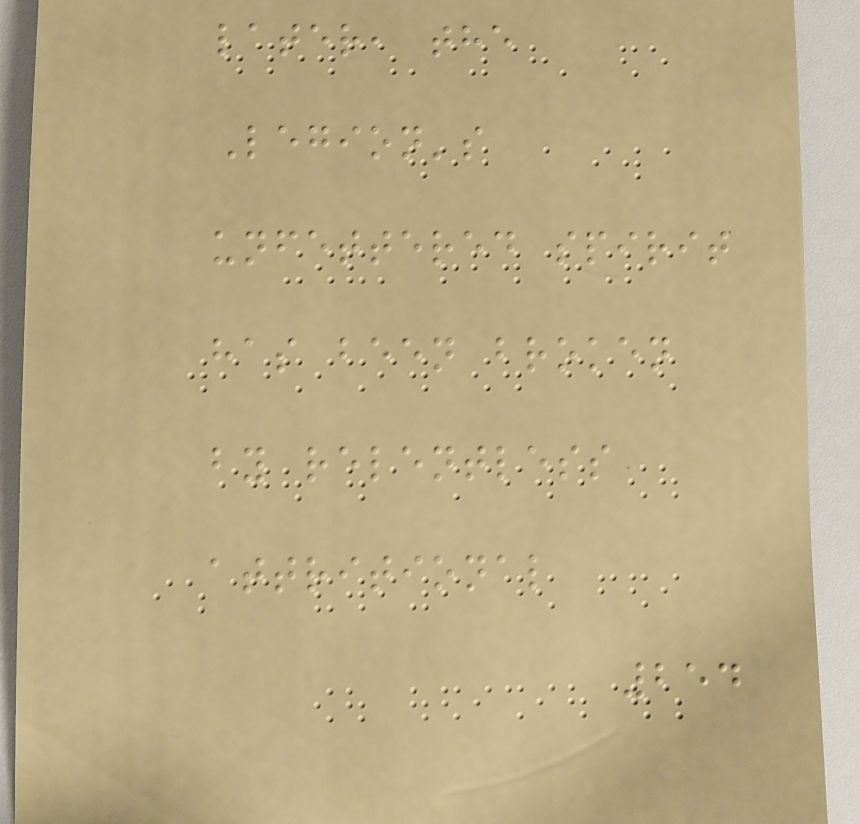later, the
Legion's
unfettered spirit
has been broken
by relentless
attritional
254
